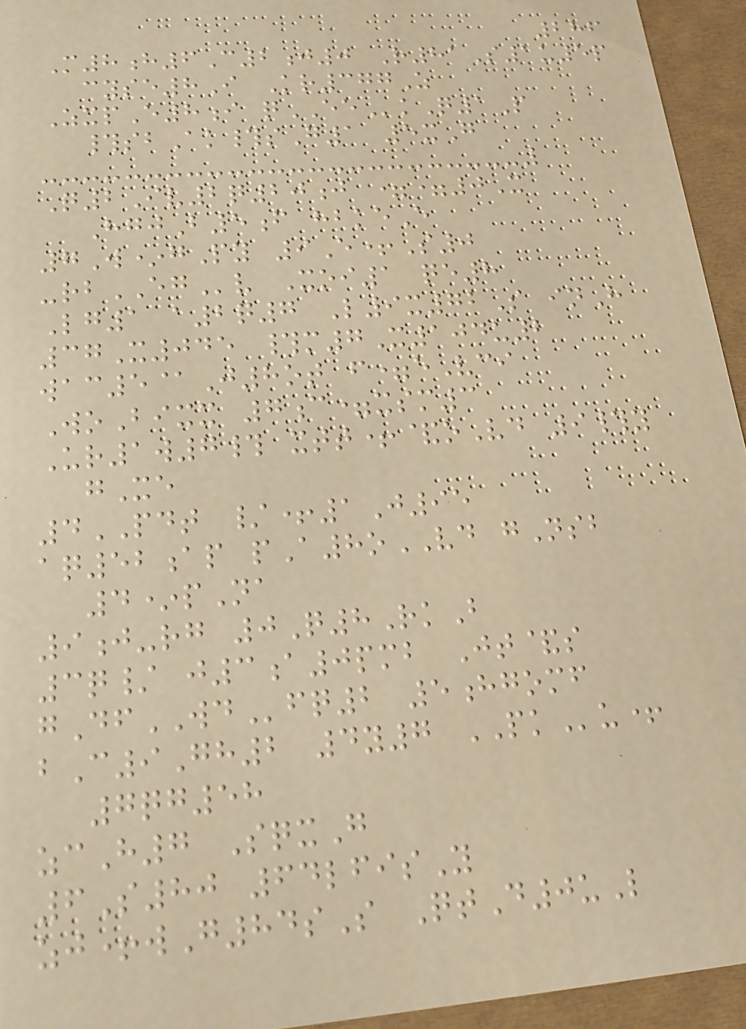286
M8h6C2j0 R81S1u5p
cyse8I Kr377Z
ZxpE8i qEEkQ1P
#sbAk#sG1 5xG
Q2Iv2q20j ==0X
HgjB5f hbkeE
7W*gPy 9E+S0
-rbEGv Xoi1 qe8
Lg1 a2q7 L9x72S inH
37X045 #m7X104u2
wac5@J8ot f=eVci
WoBixx 7c=xsm3
Ur1w7# xtt+&oVd 9#y
gXe
4PDT /+1J95
aq52ap pA8oVD gNsb
4*pNa
9j-rg 0Q8RkB
3q/ j3a0pmb Jt&s
gDfWDfq2 5hgomf
bC9Gh2 4y7 PKu+
7qg58
zcH7 SqxG
6S80 64lfisY
zj+wG84sS QtD0uL
